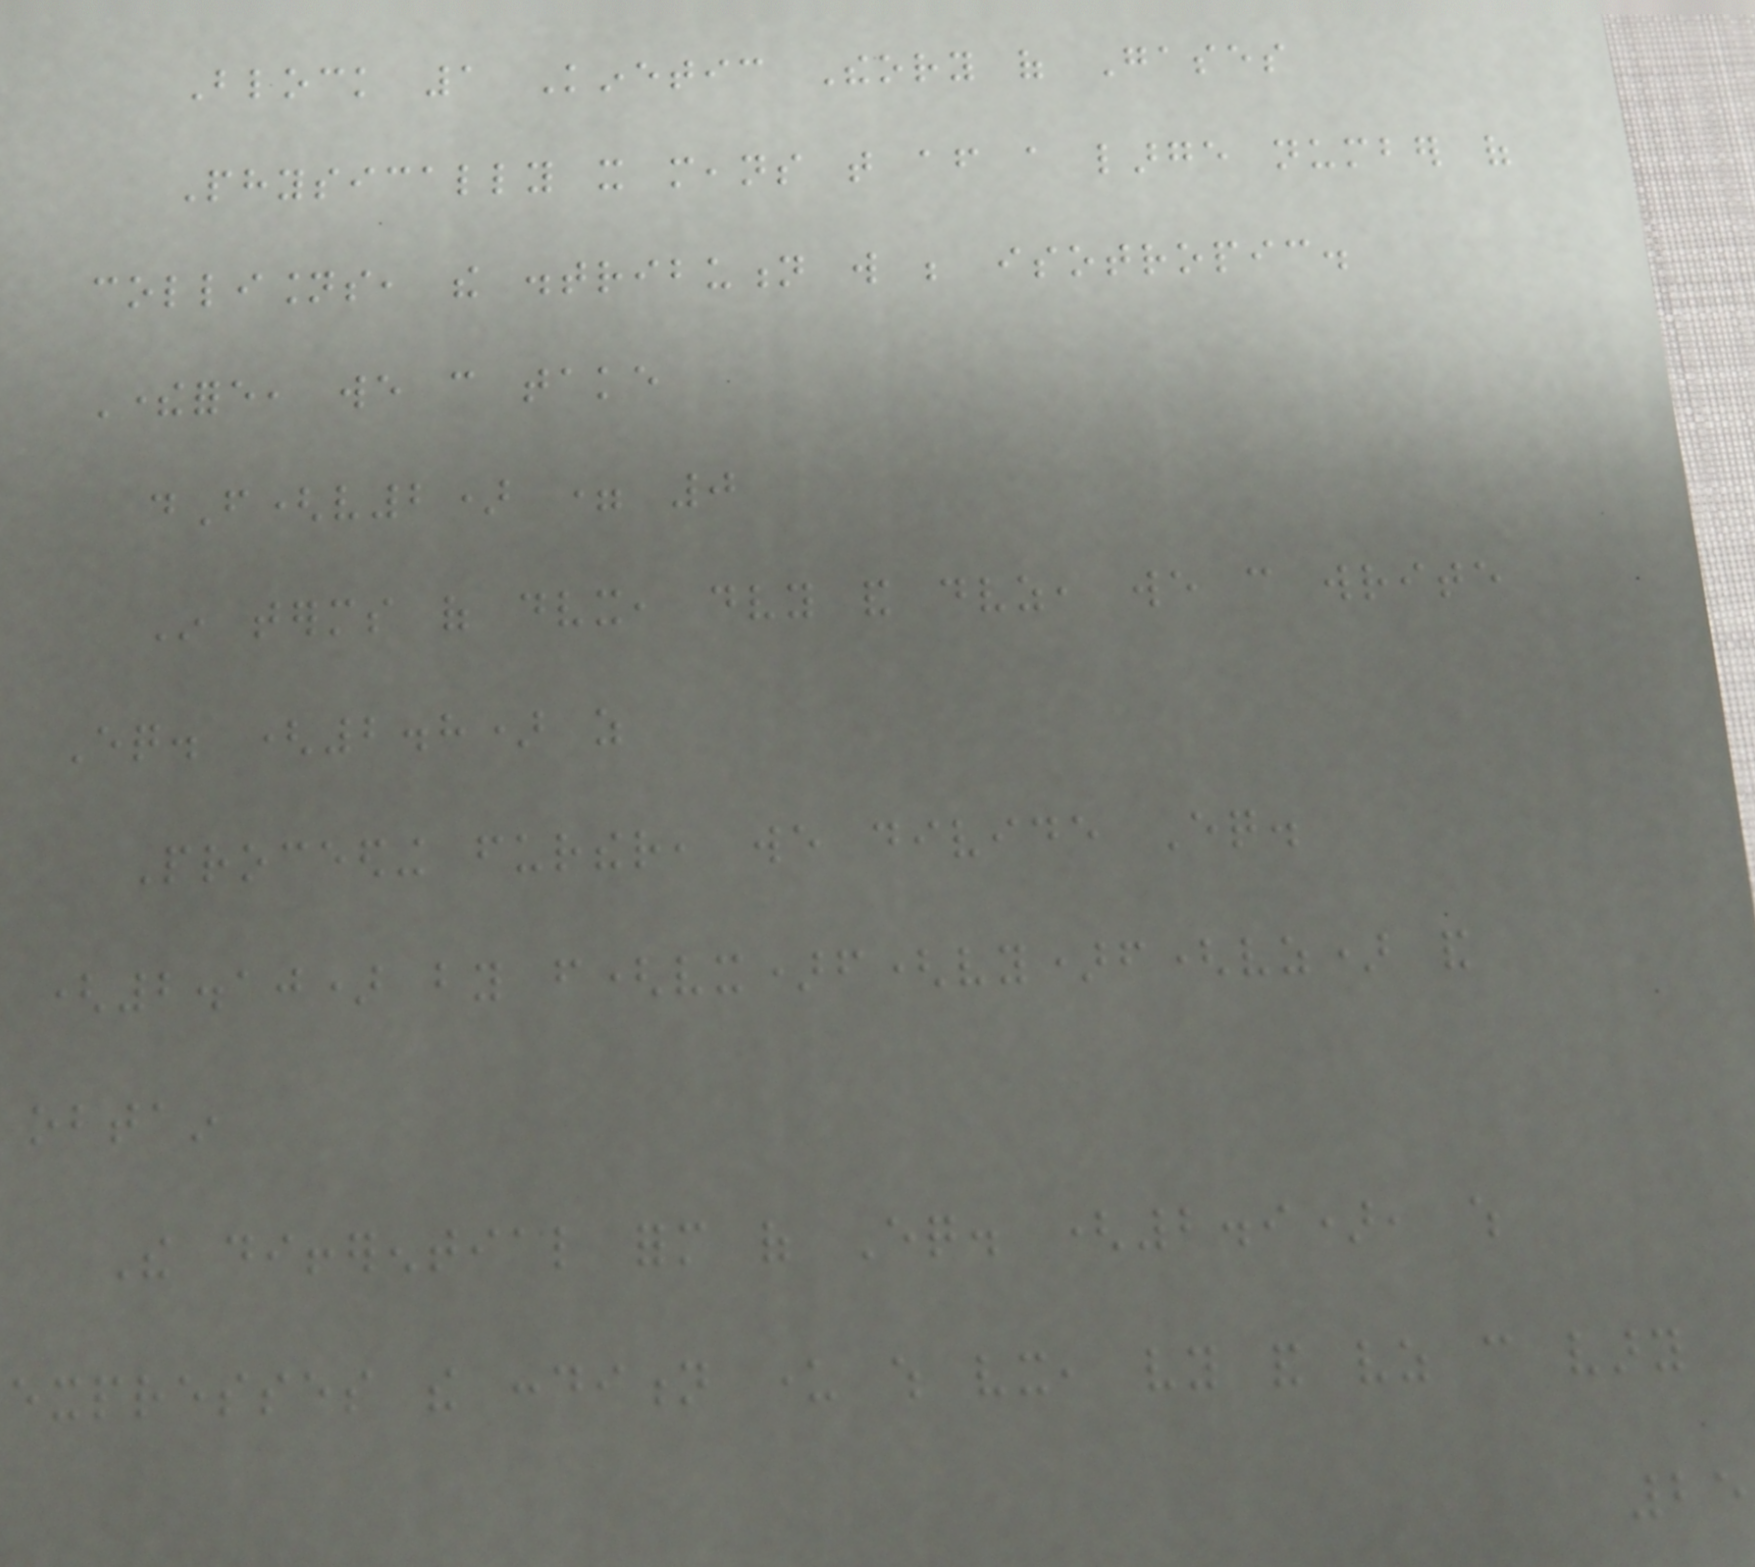Block 1 Kinetic Theory of Gases
Physically it means that after a large number of
collisions, the distribution will be isotropic.
Therefore, we can take
dF(v2) = 0
In terms of dvx, dvy and dvz, we can write
Eq. (2.8) as
Proceeding further, we divide Eq.
(2.10) by f(vx)f(vy)f(vz) and
obtain
The differential form of Eq. (2.9), which
expresses the condition under which vx, vy and vz can vary
25
